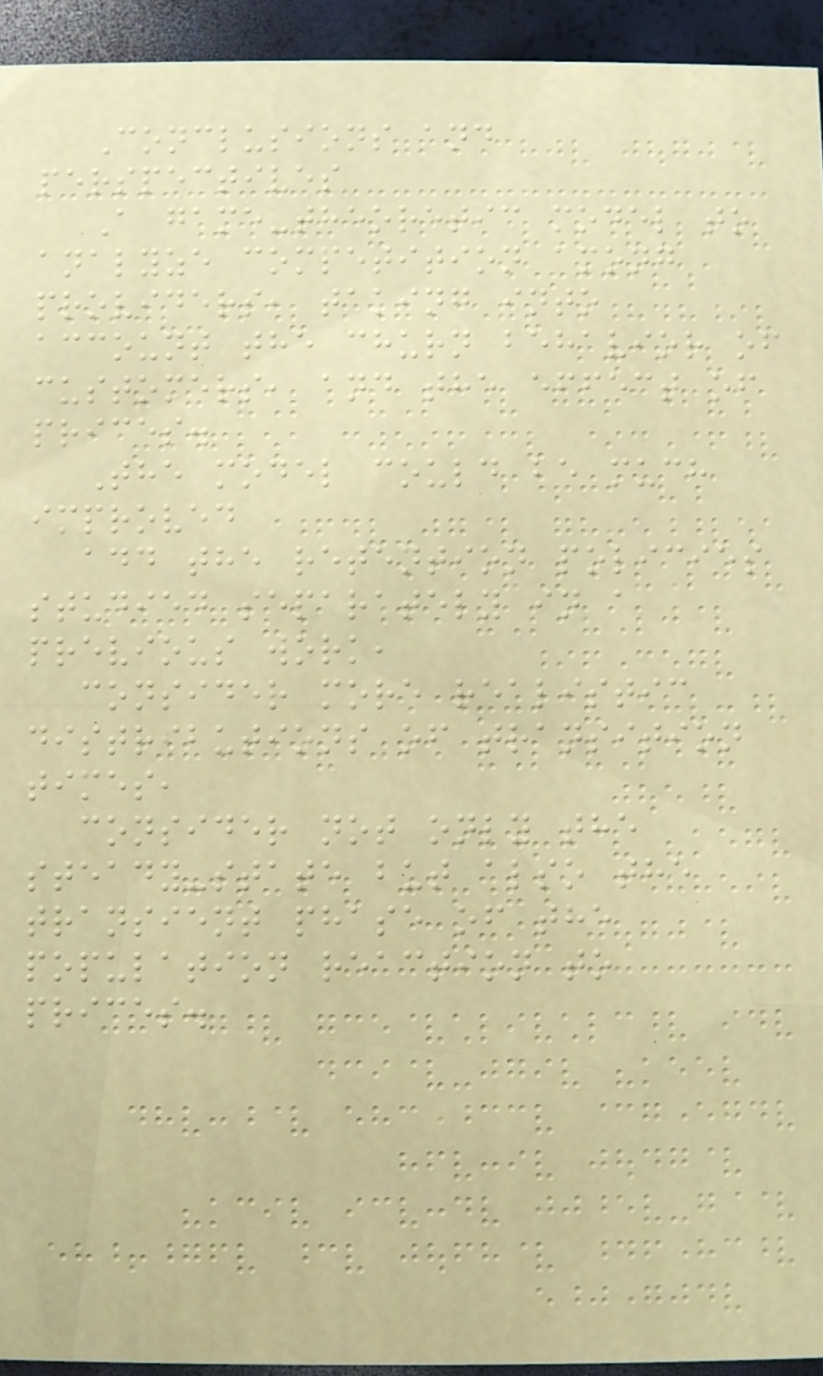Conclusions and
perspectives
A game-theoretic model to
analyze competition among
providers, taking into
account the churn behavior of
customers, and the effect of
prices.
The model could be much
improved
add the retention policies
studied separately in a
previous work,
consider more realistic
distributions of transition
times,
consider not only the
steady-state but also the
transient phase of the
population reaction to
prices.
